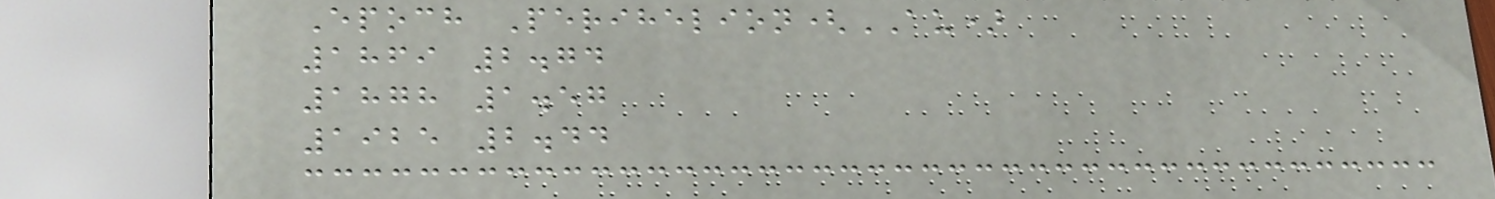Epoch Perihelion(AU)
1869 2.74
1878 1.57
1925 2.44
